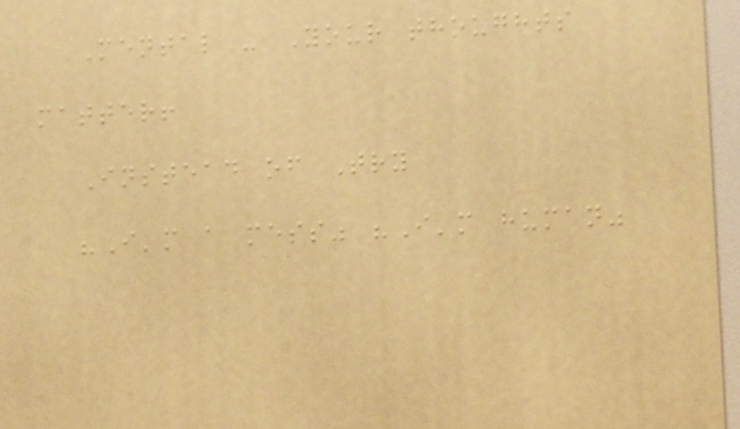Mental - Your thoughts
matter!
Instead of Try
"I'm a mess" "I'm human"
